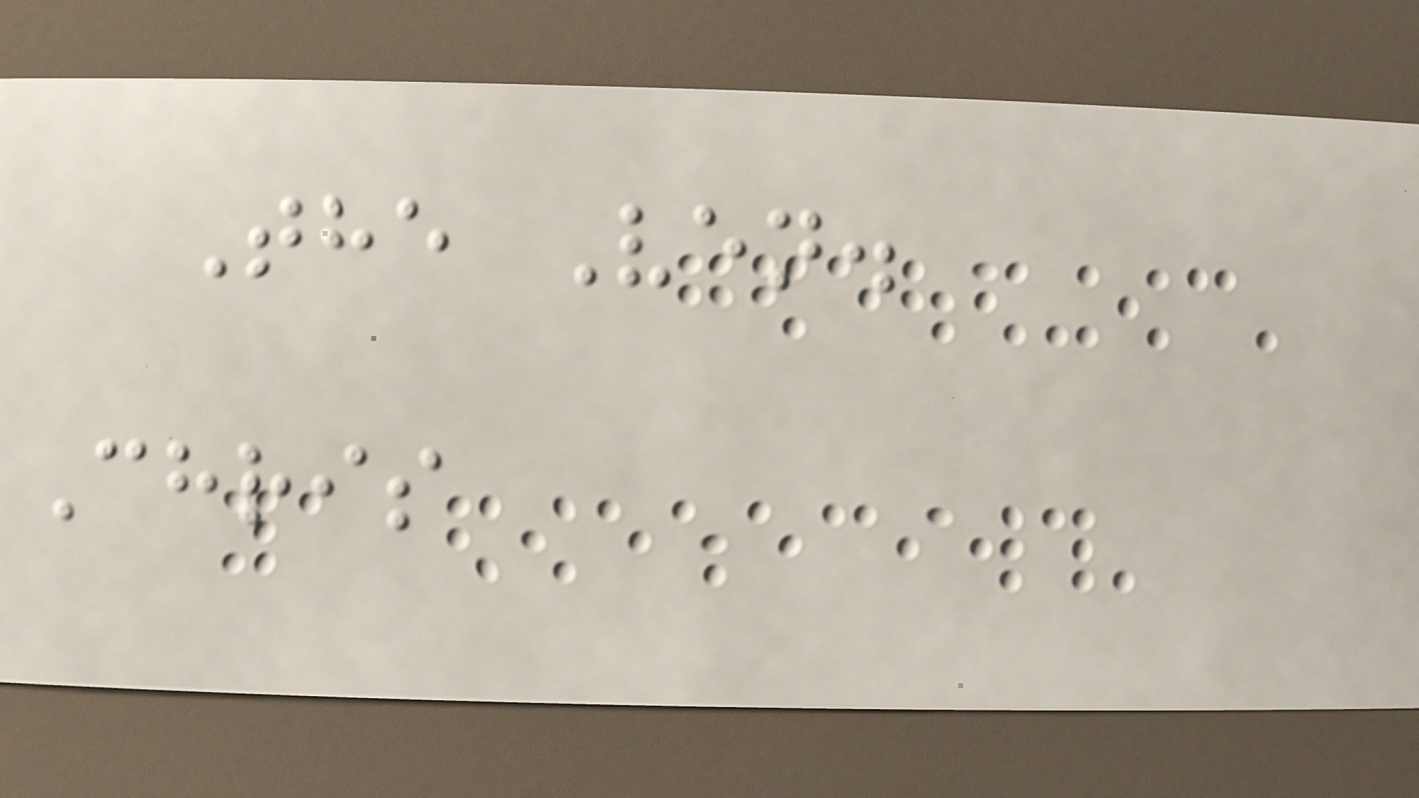The Ven.
Chris
